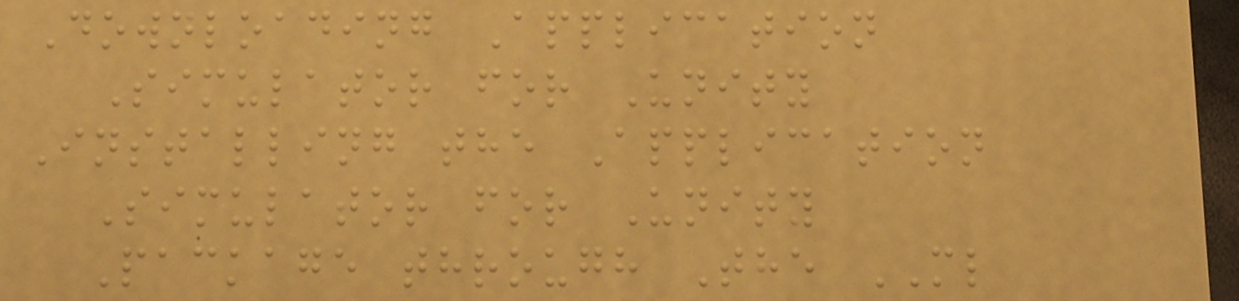Downloading Application
Simulator for Unity
Installing the Application
Simulator for Unity
Package through The ML
